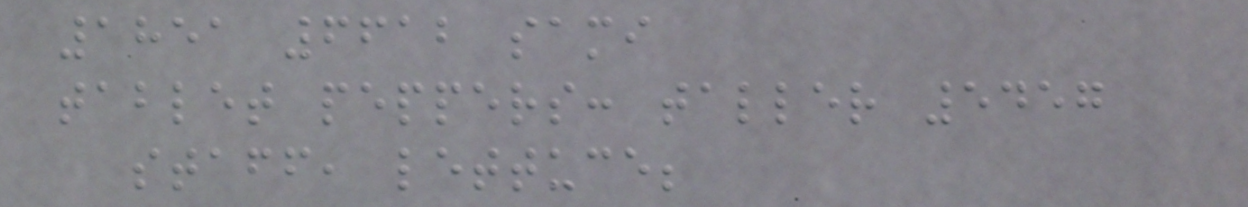1851 6612 sami
tablet peppers: taller 5457
staff, lettuce;
